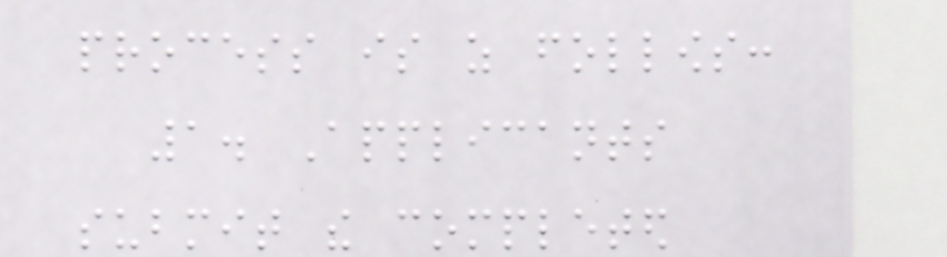process is as follows:
1. Applicants
submit the completed
